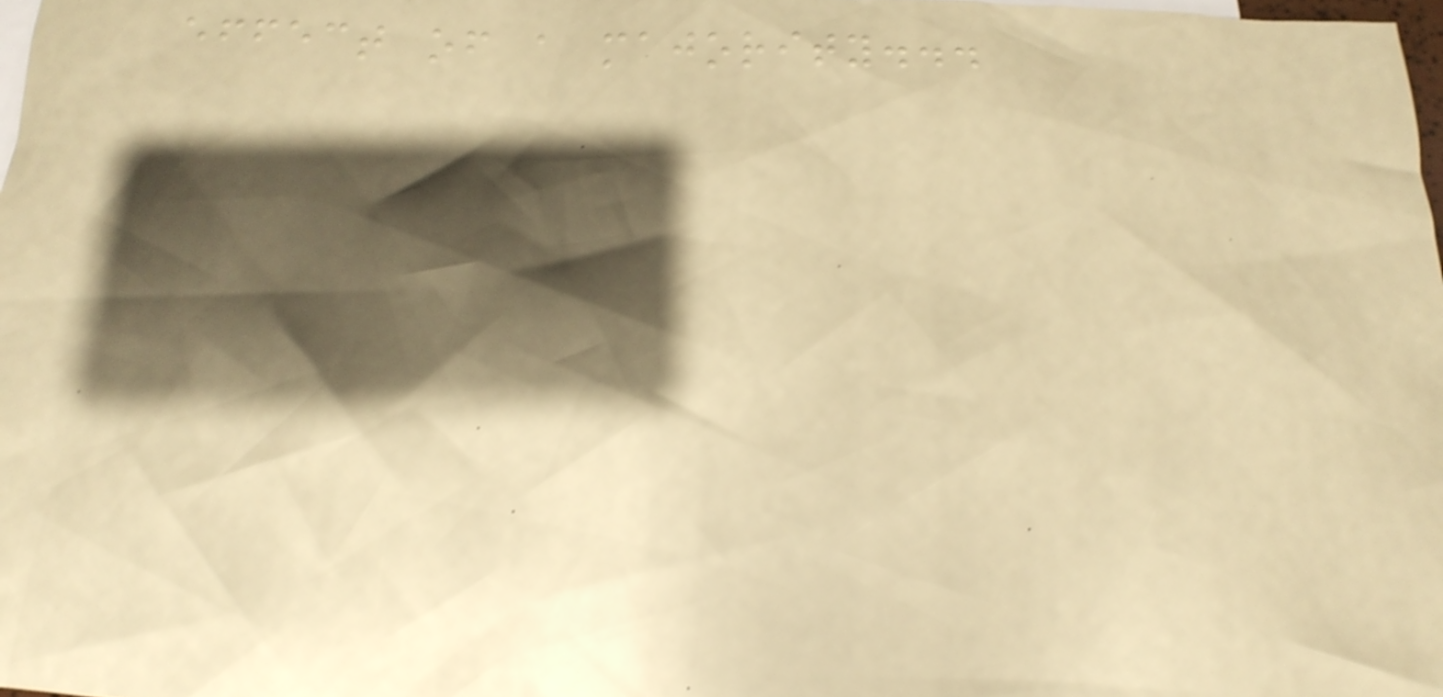effect of a majority...
